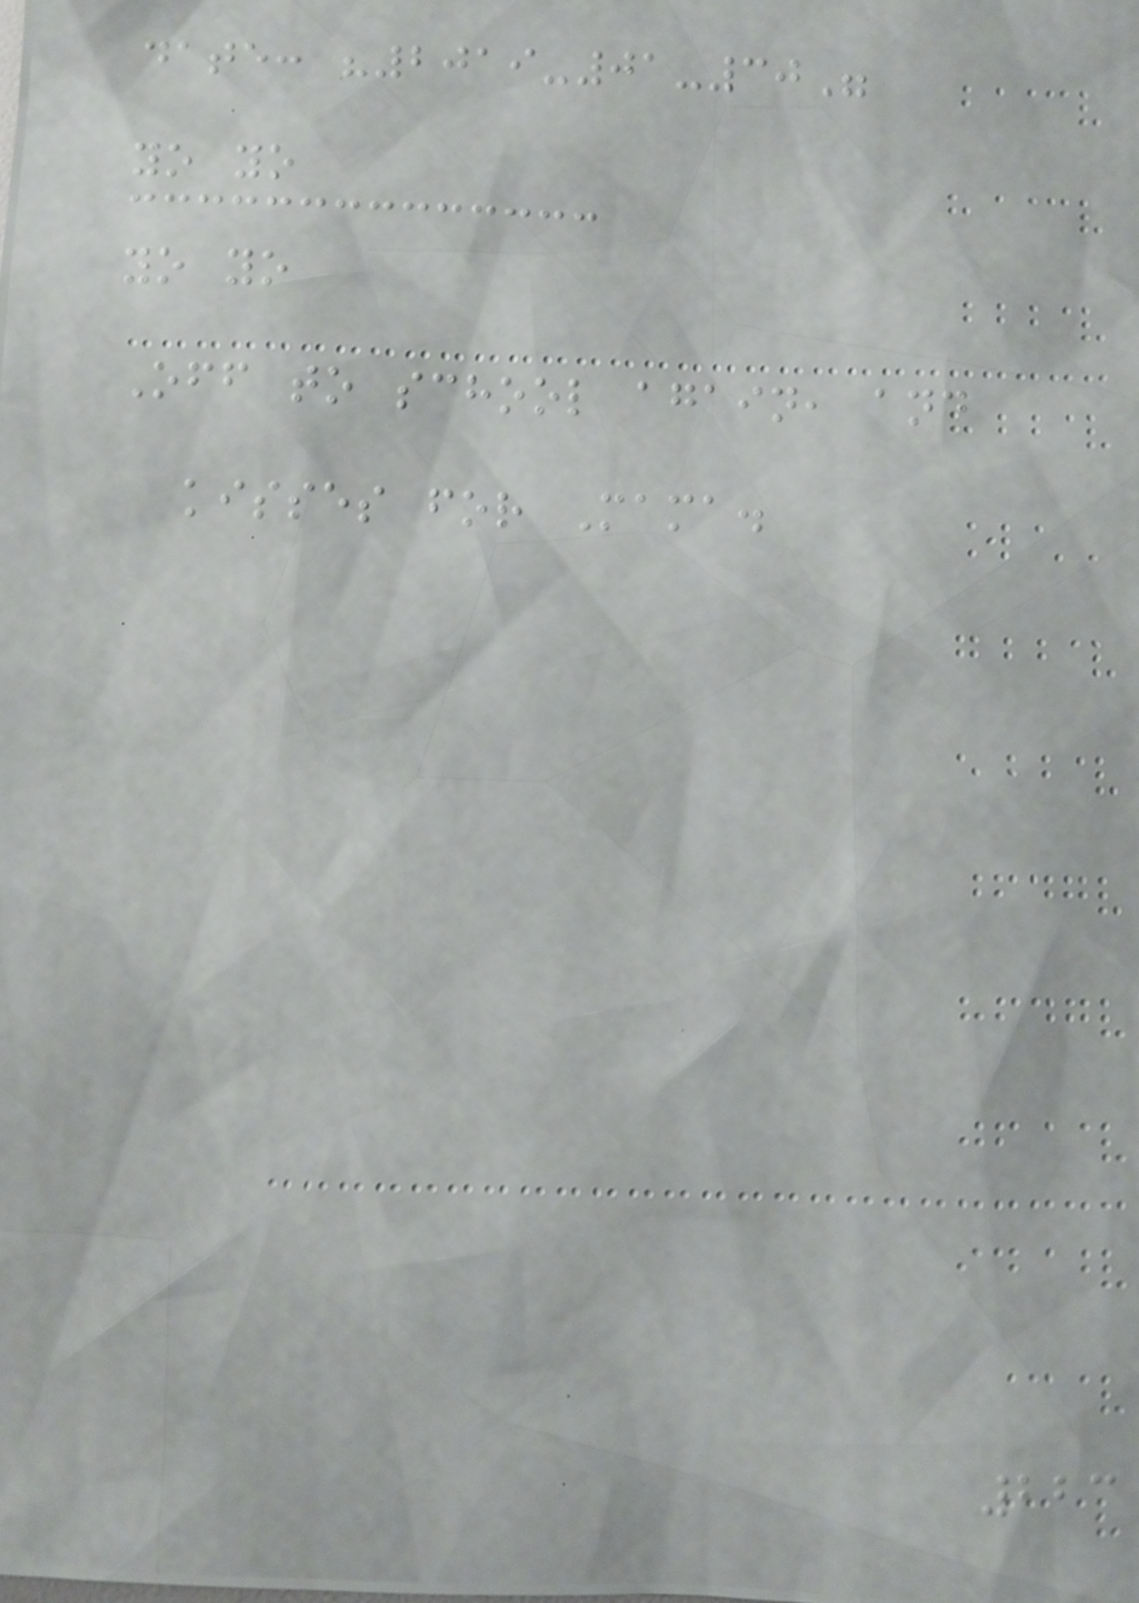date: "2019-01-30"
yo yo
yo yo
Off to school again, and
kisses for Mama.
223
